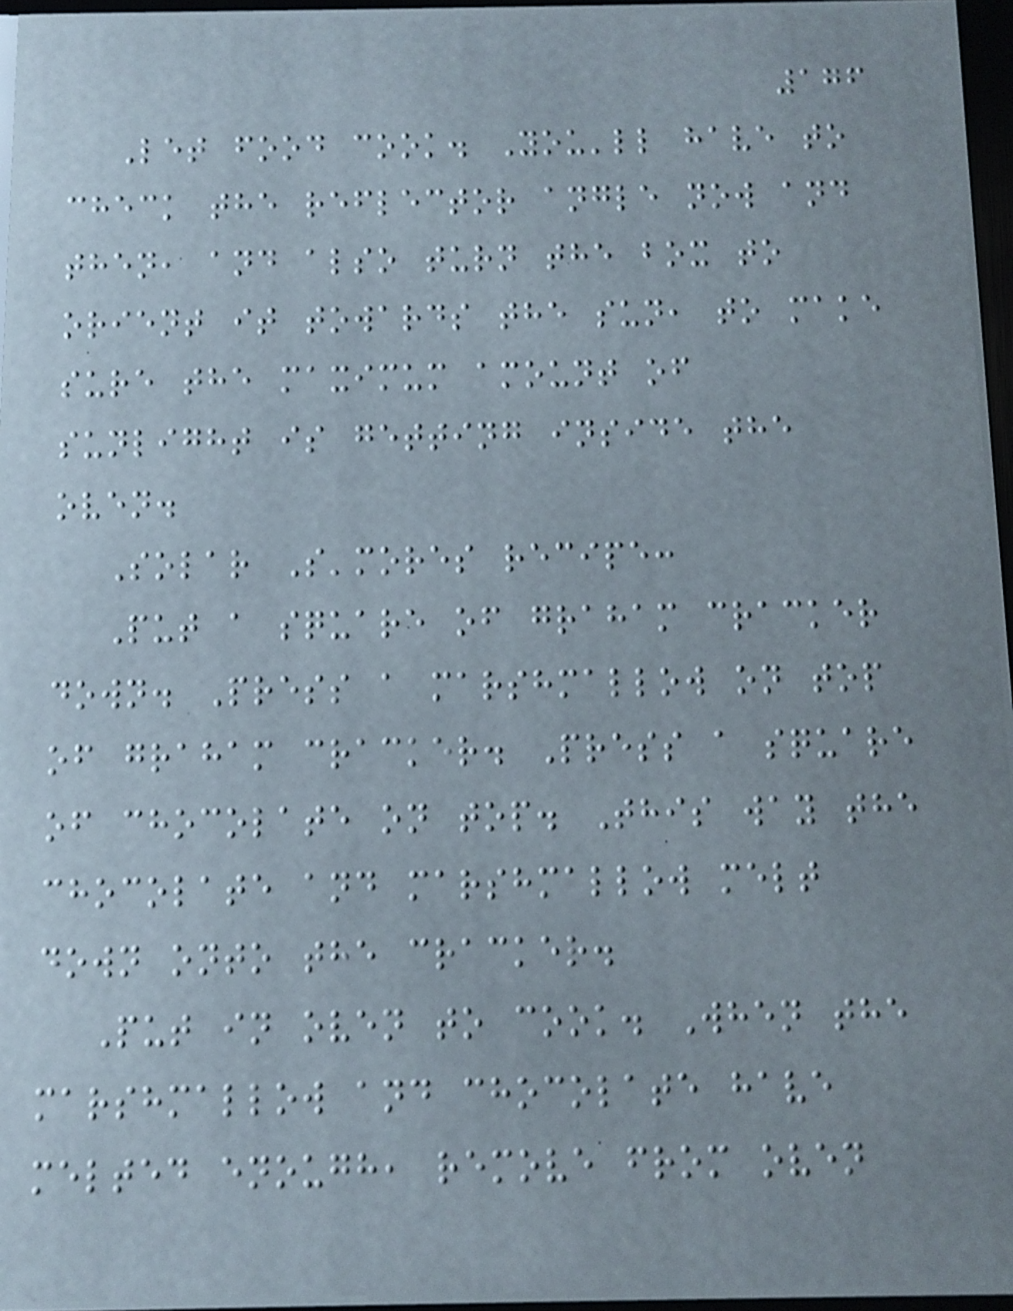176
Let food cook. You'll have to
check the reflector angle now and
then, and also turn the box to
orient it towards the sun, to make
sure the maximum amount of
sunlight is getting inside the
oven.
Solar S'mores recipe:
Put a square of graham cracker
down. Press a marshmallow on top
of graham cracker. Press a square
of chocolate on top. This way the
chocolate and marshmallow melt
down onto the cracker.
Put in oven to cook. When the
marshmallow and chocolate have
melted enough, remove from oven
